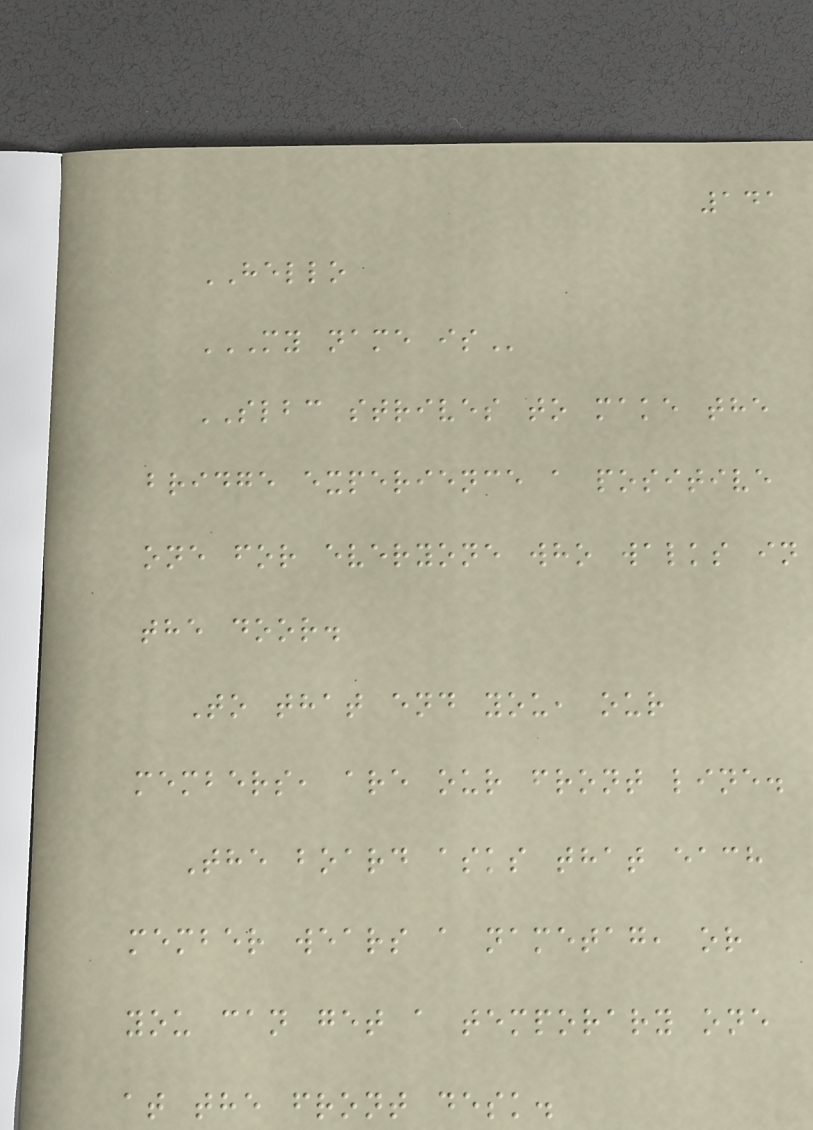141
HELLO
MY NAME IS
SLBC strives to make the
bridge experience a positive
one for everyone who walks in
the door.
To that end you, our
members, are our front line.
The board asks that each
member wears a nametag, or
you can get a temporary one
at the front desk.
